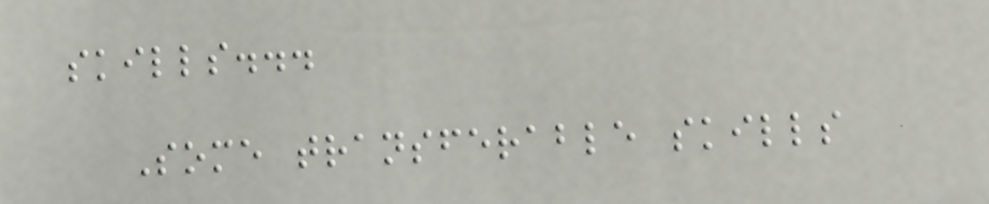skills...
Some transferable skills
